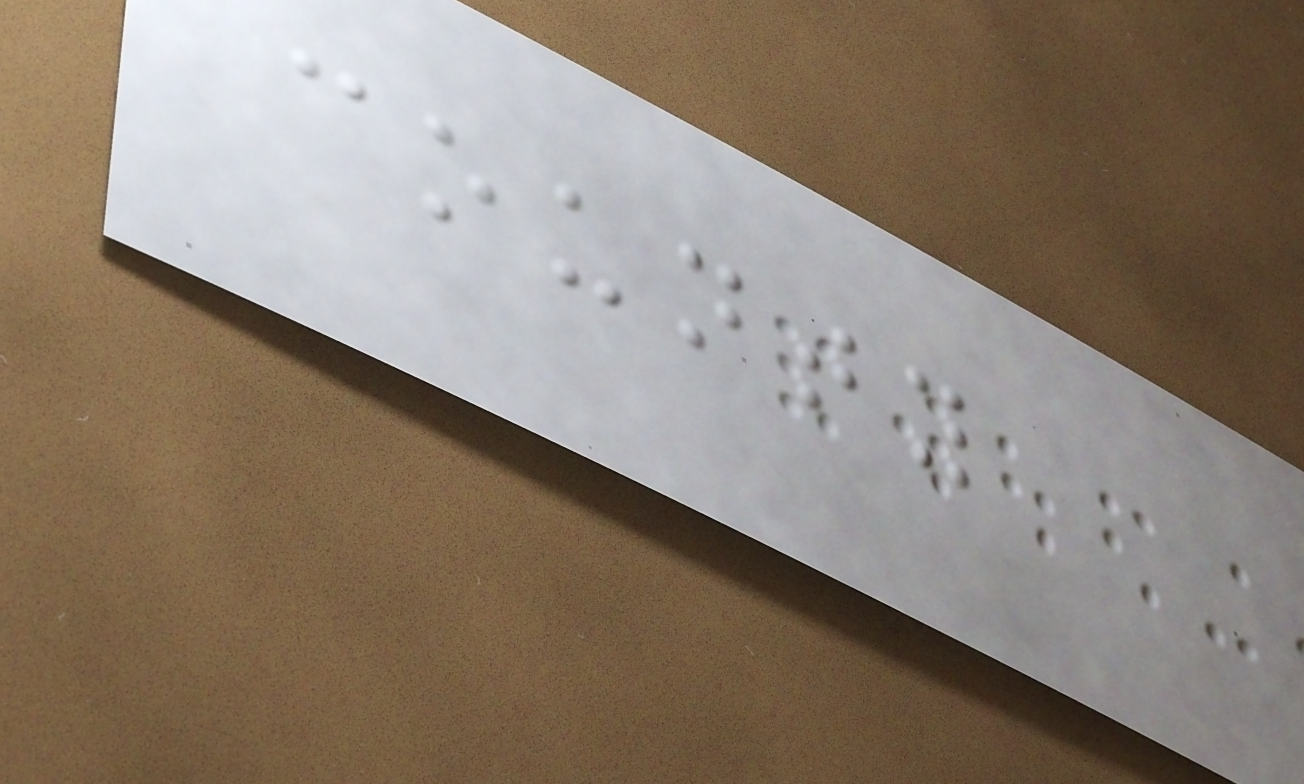county
